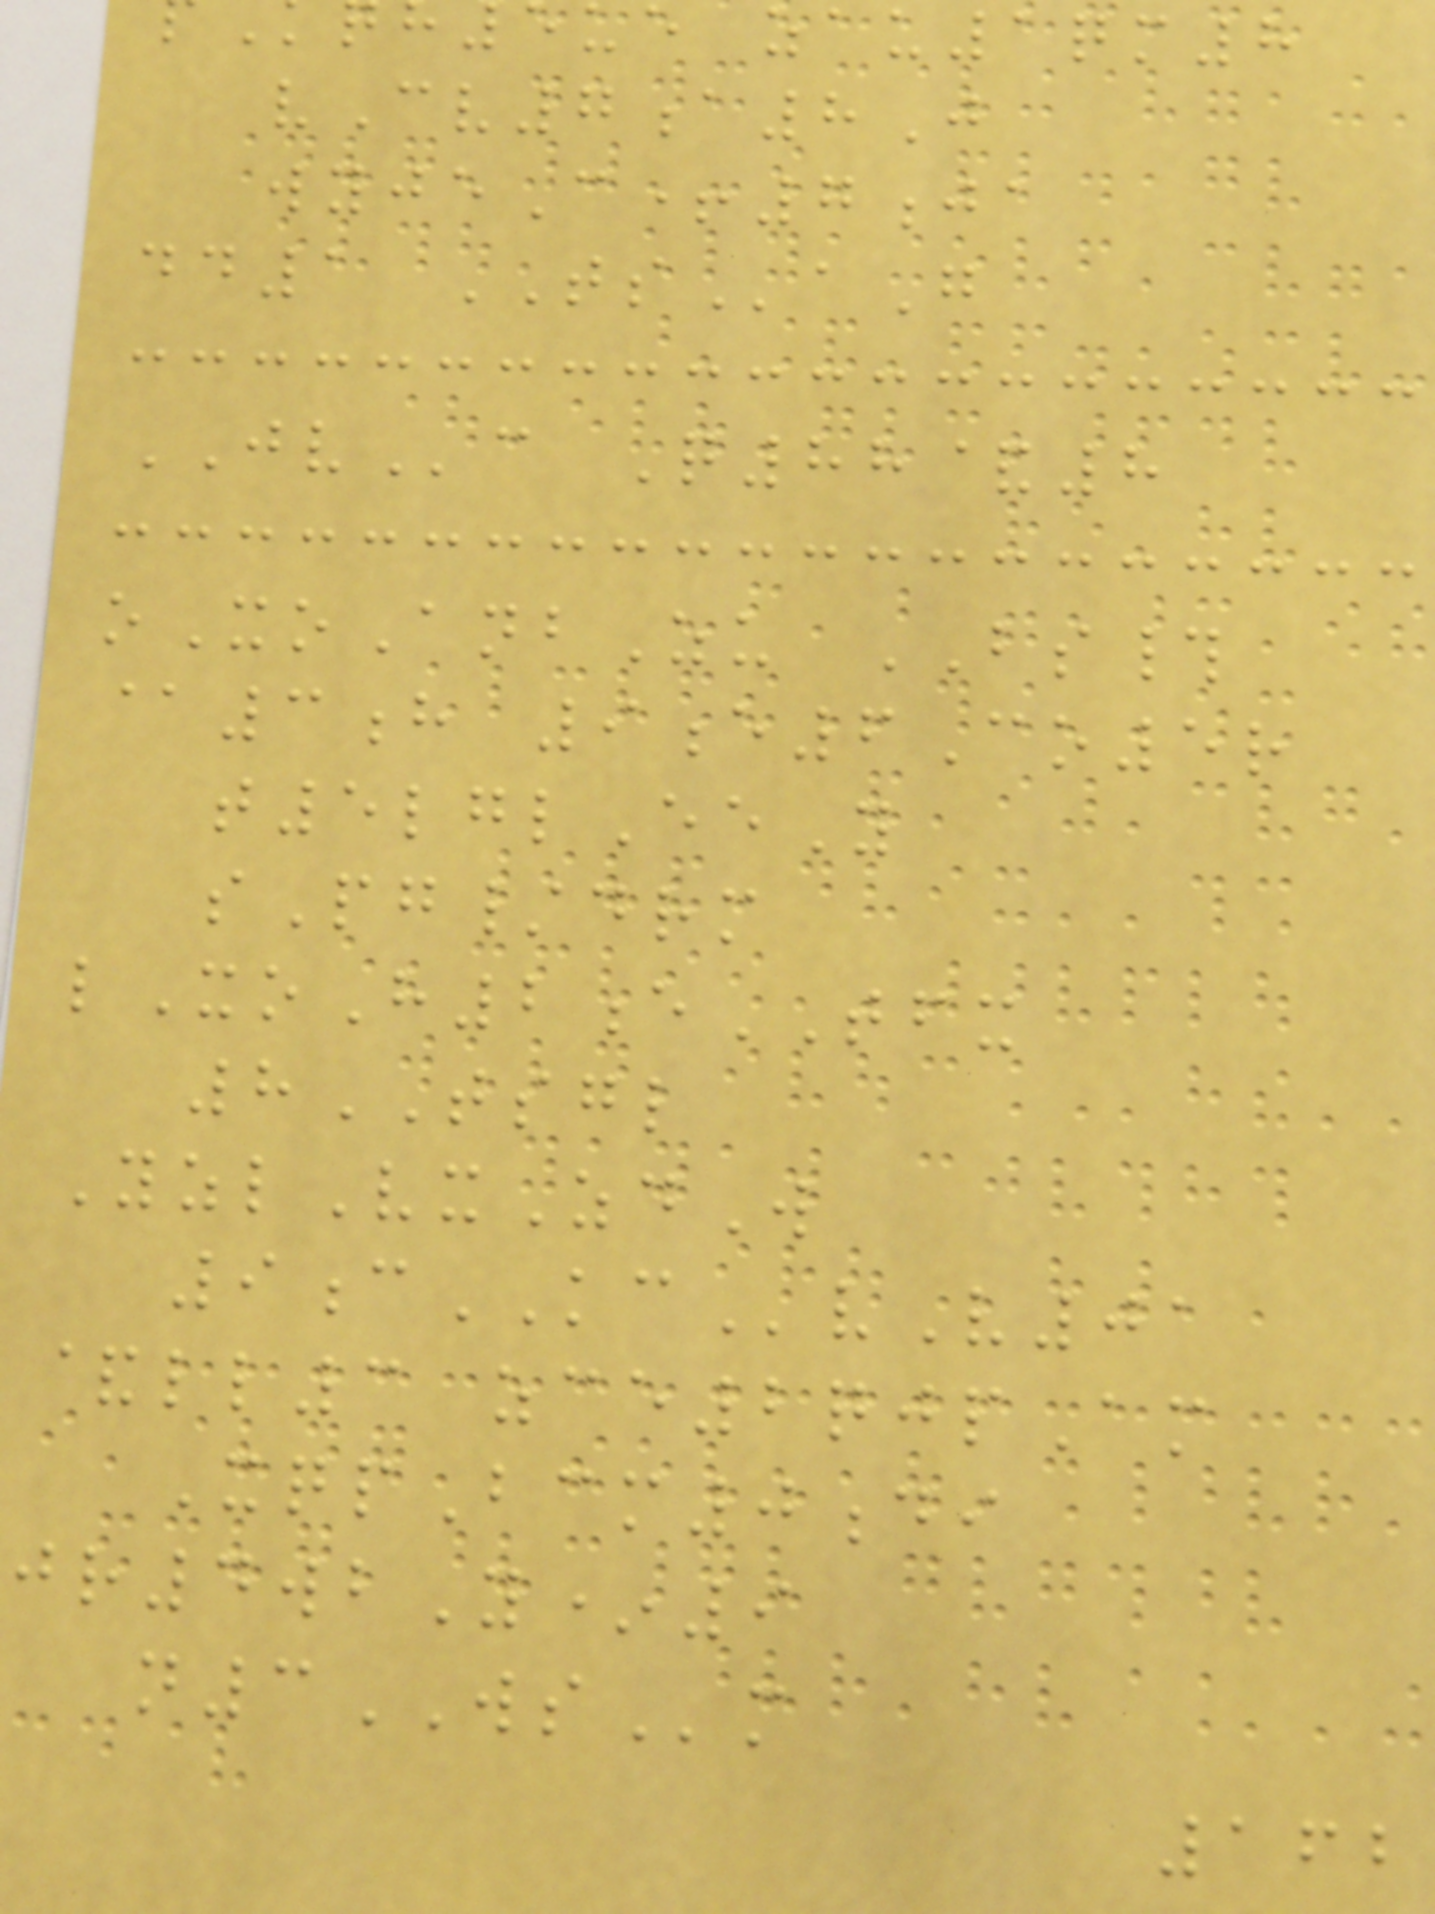e zau1qm8
vCv7a8J
wyjeC+7ja
dd1 TSaG
JVc Q88&8
oXoAnbZu BS#
@3h 9e6Co5r
t5lglEeY
sPg/drm
lXoH2eTFX
8TSGL
YzlVxZdW
9cKCvV01
&ll3 zce2qjpAm
XqpBcm0di
jr4wbY*9
n3WSm
162
